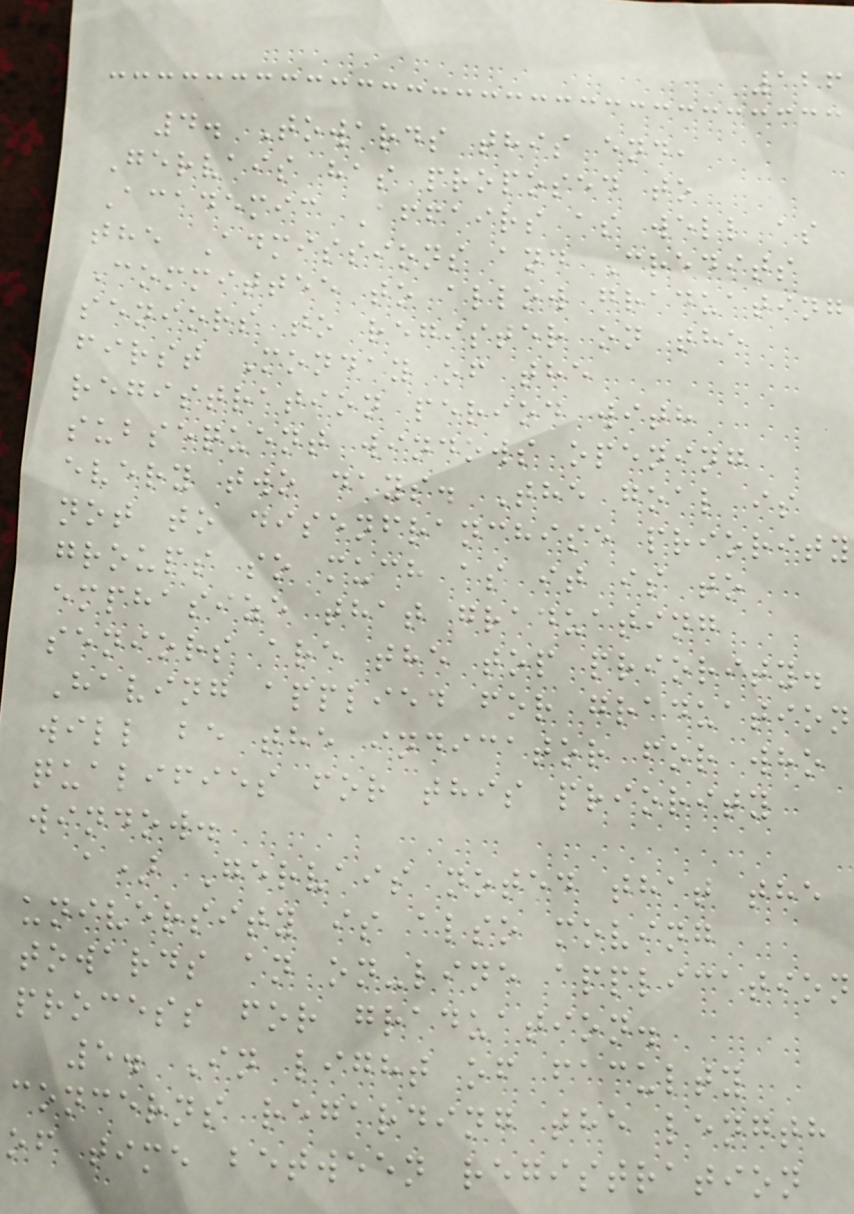126
4. Towards this end,
Gervais has proposed to
Academic Affairs as well as
the Admissions and Credits
Committee to allow graduating
seniors to register on the
first Monday of the
registration period with
subsequent windows opening
every two days. The goal is
not to disenfranchise priority
groups so much as it is to
emphasize that graduating
seniors are the top priority.
Having applied for graduation
will be the indicator for who
qualifies for this priority
window.
a) Gervais noted that the
university is also moving
towards an on-line application
process for graduation.
5. In light of faculty
concerns regarding the length
of time between registration
